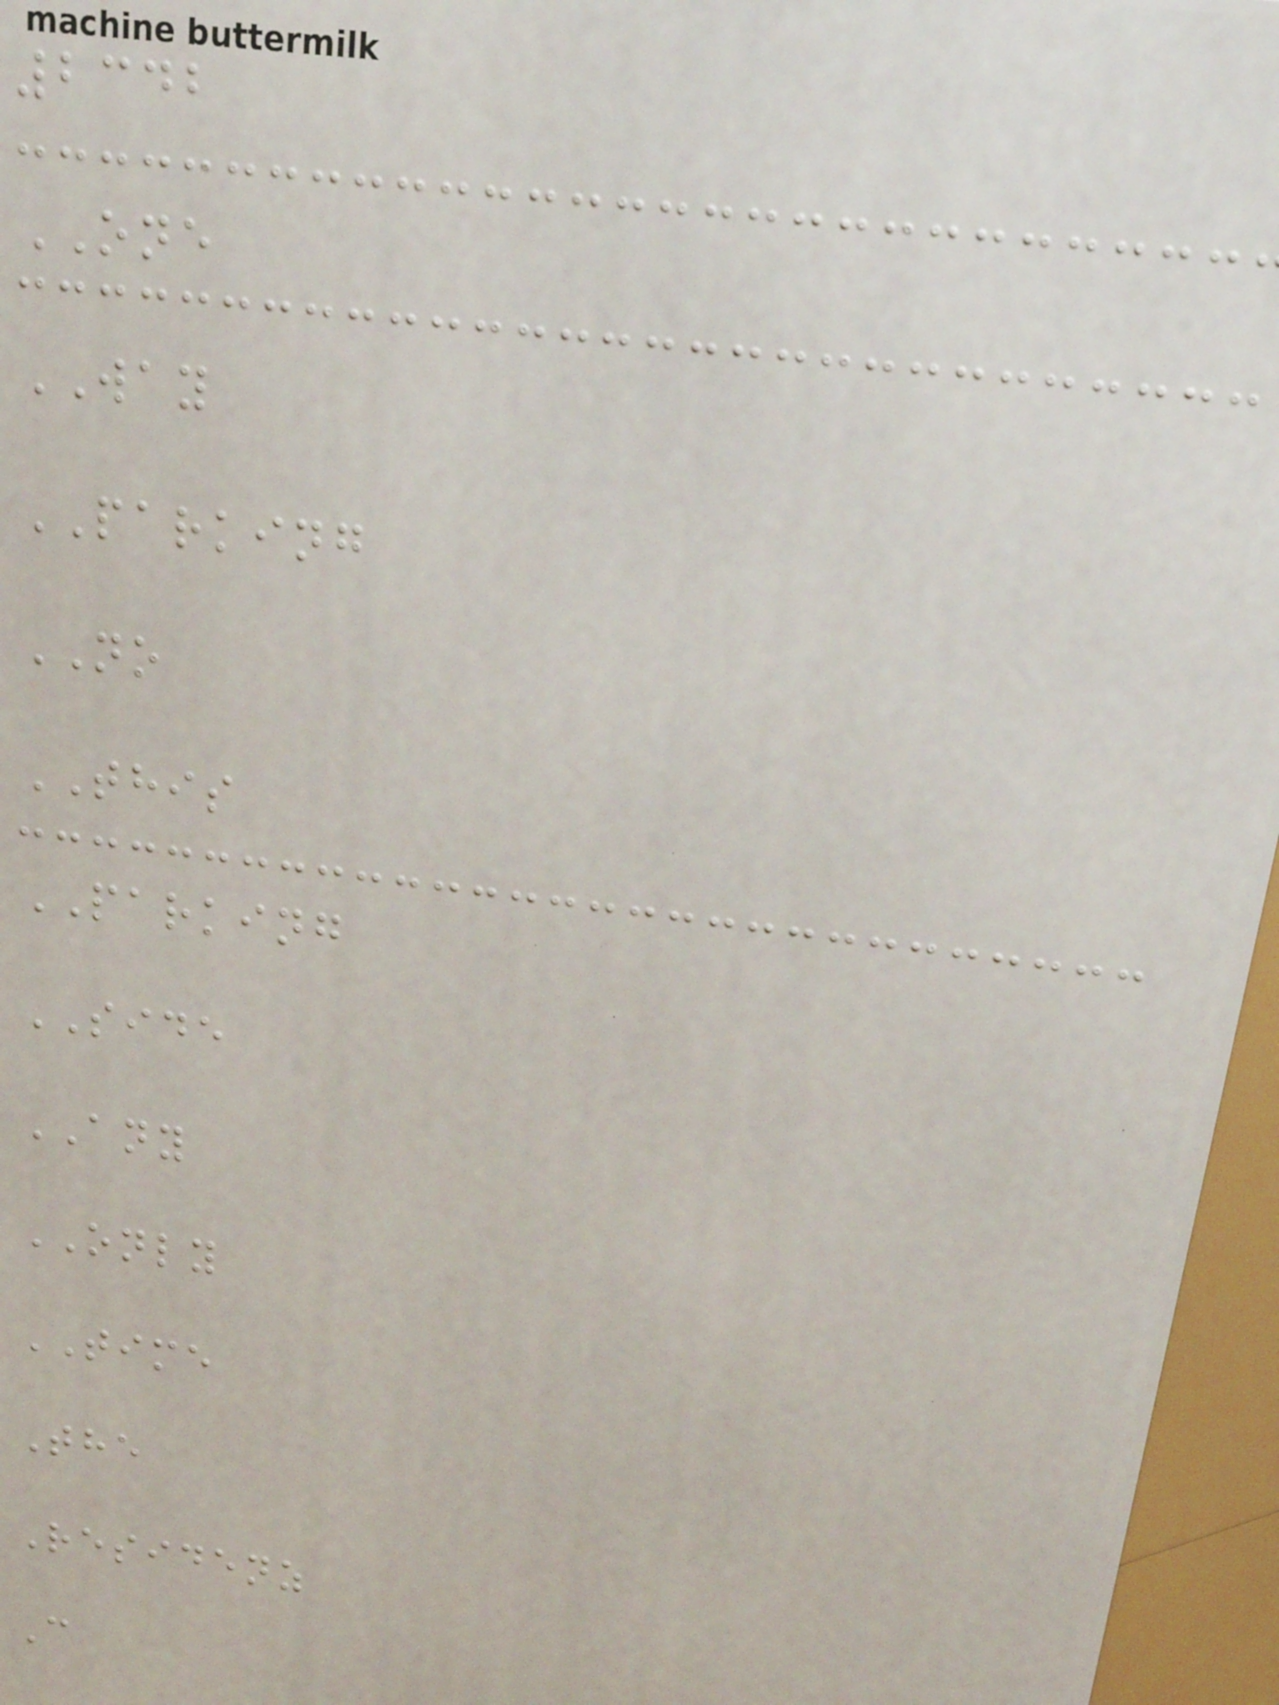2342
ONE
WAY
PARKING
NO
THIS
PARKING
SIDE
ANY
ONLY
TIME
The
Residenz
C
